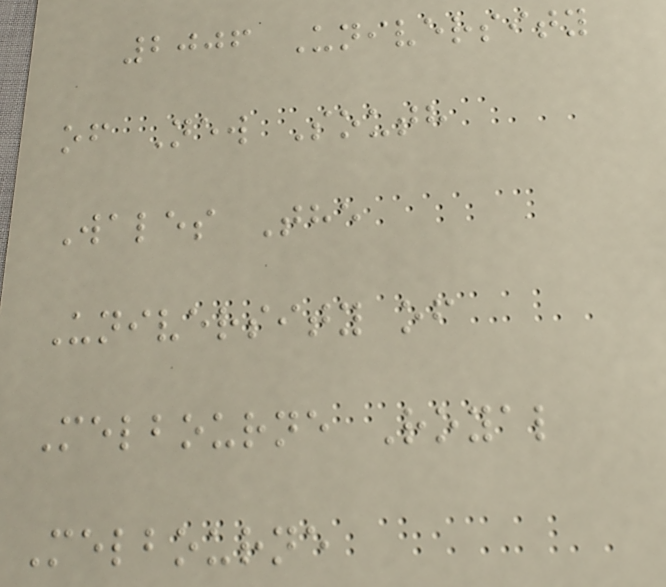2006 University
of New South
Wales The
University of
Melbourne Royal
Melbourne
